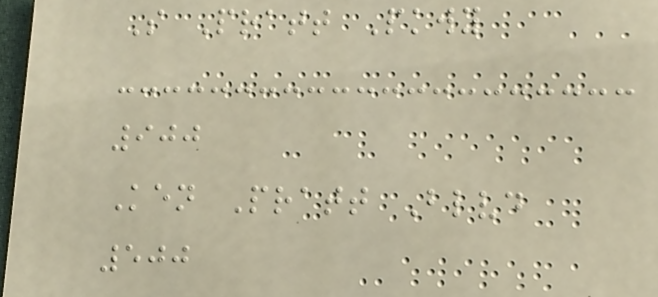S Pratt Pkwy
900
Ken Pratt Blvd
500
